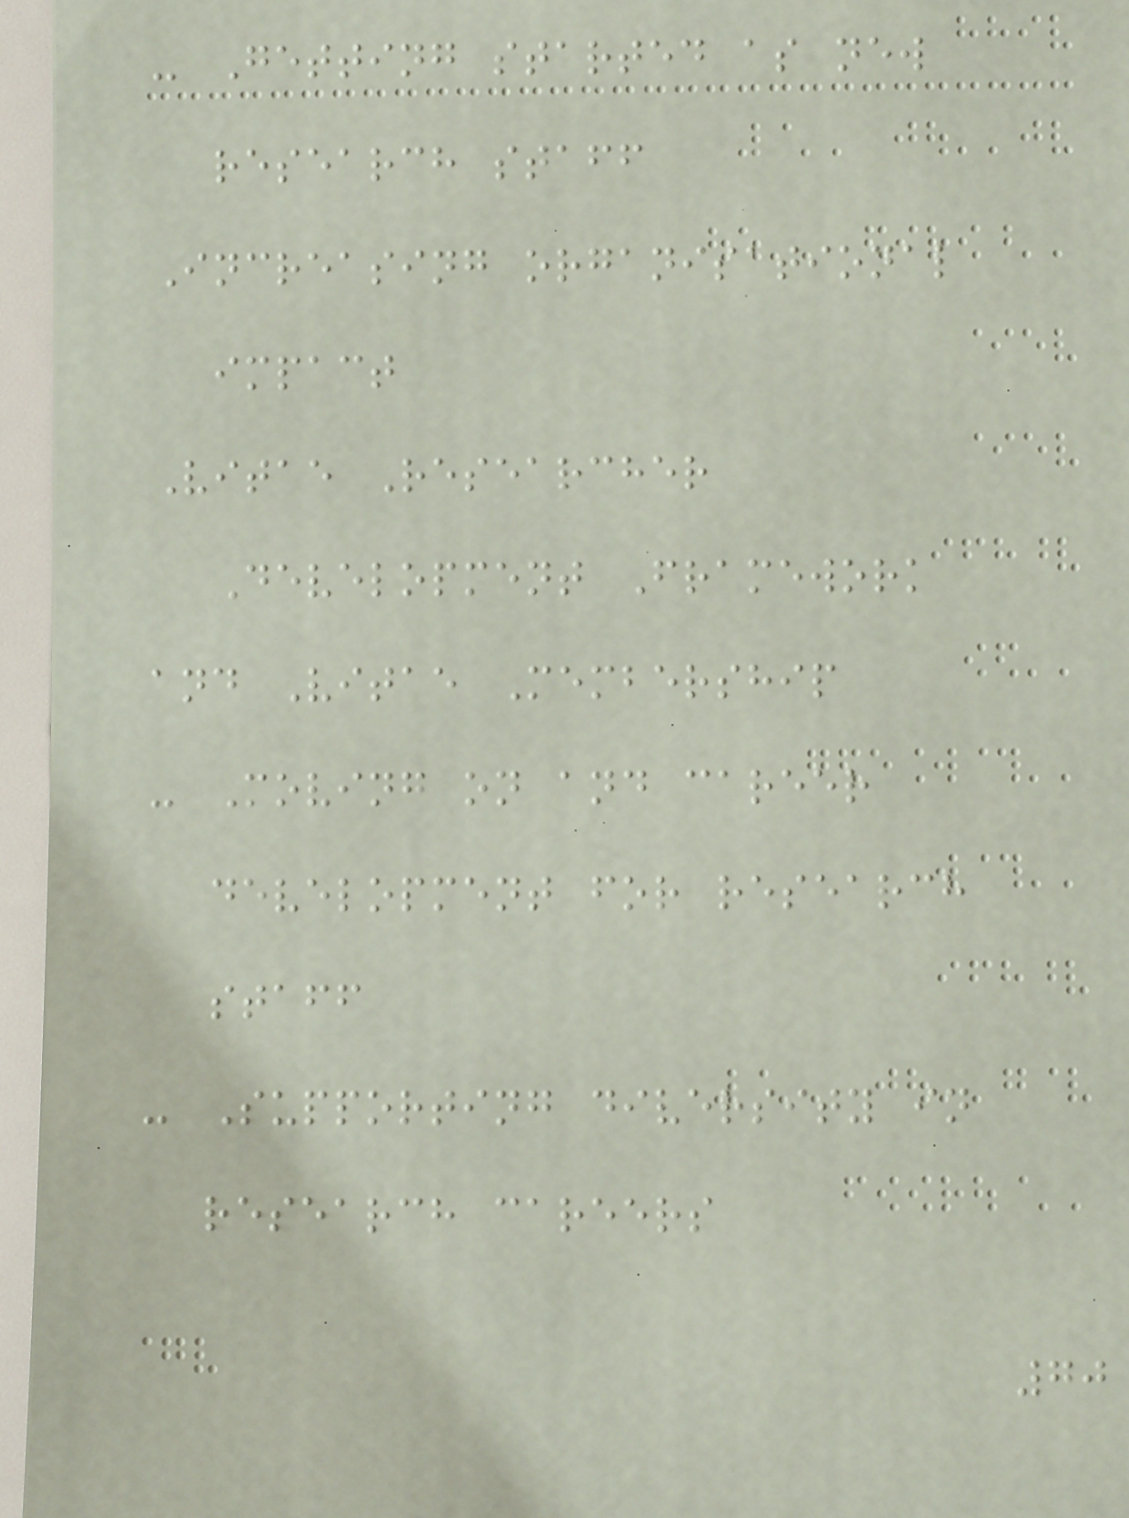- Getting started as new
research staff
Increasing organisational
impact
Vitae Researcher
Development Framework
and Vitae Membership
- Moving on and career
development for research
staff
- Supporting diversity in
research careers
70
